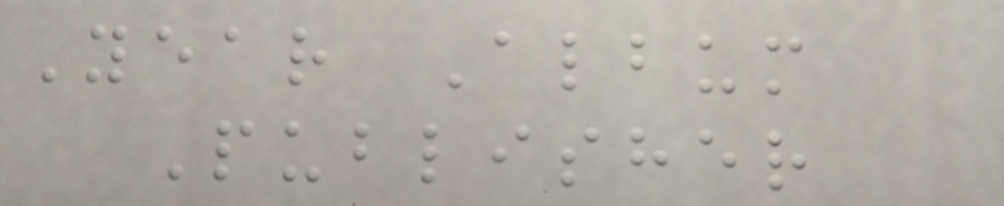Year Album
Publisher
